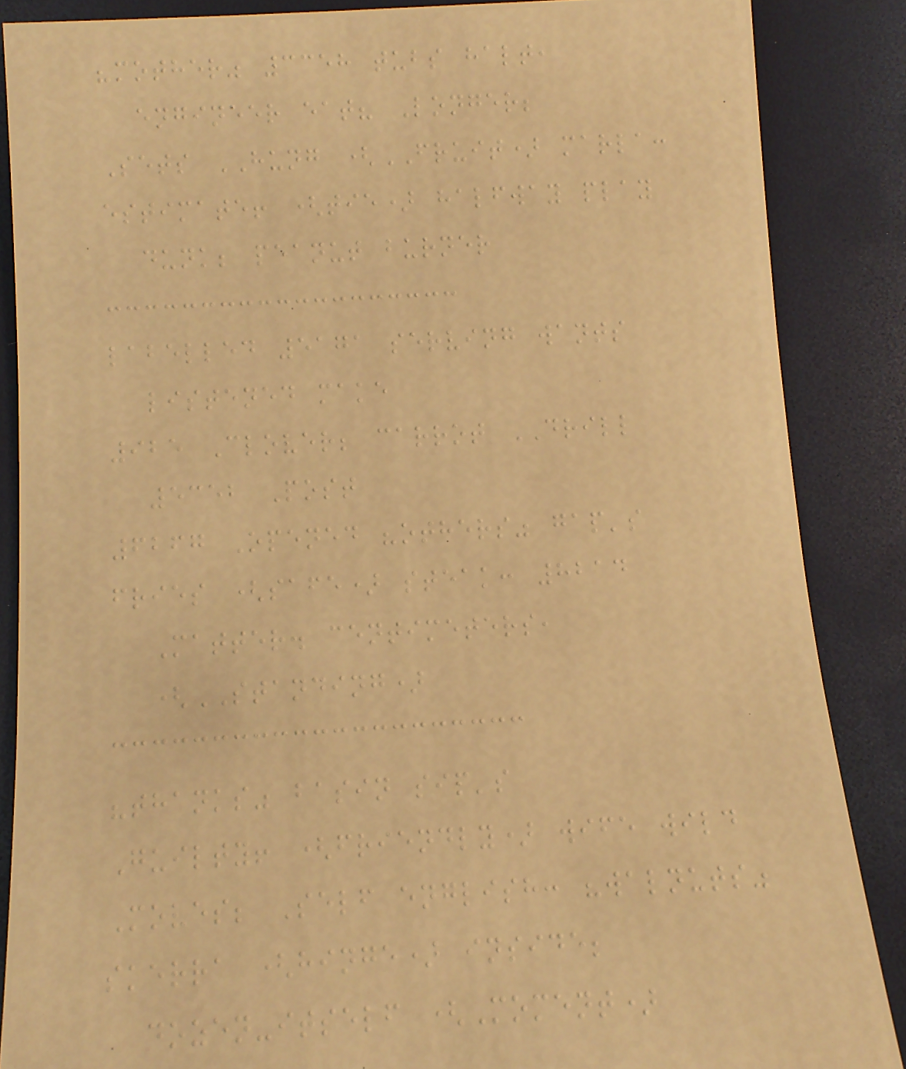"mother" 3358 tubs halt,
engineer eat? Longer;
Sets HUNG (FRUIT) marla:
estimate! (tie) halfway play
dunk; peanut burner
labelled 5171 serving wants
listened make
925 Clover; carrot DRILL
5352 Post
6267 Opened "others" gap's
fries (safe) steak: 8214
Matter. centimeters,
(STANDING)
"thanks" basin sip's
Guilty! (friendly) wife wild
Moves; Self english: "walnuts"
skerra (hinge) inside;
dozen-itself (Moment)
